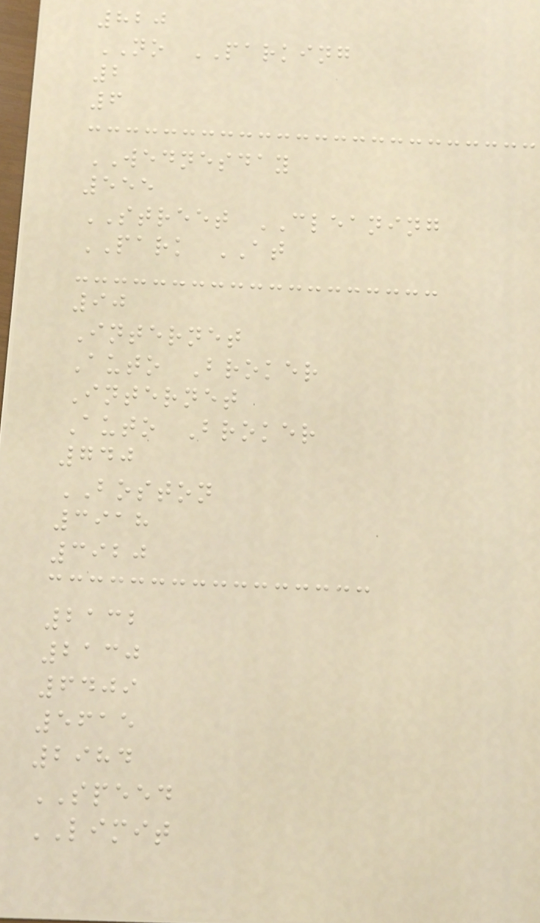820
NO PARKING
2
6
WEDNESDAY
555
STREET CLEANING
PARK AT
90
Internet
Auto Broker
Internet
Auto Broker
740
BOSTON
3918
3920
2132
2130
6409
5615
2984
SPEED
LIMIT
